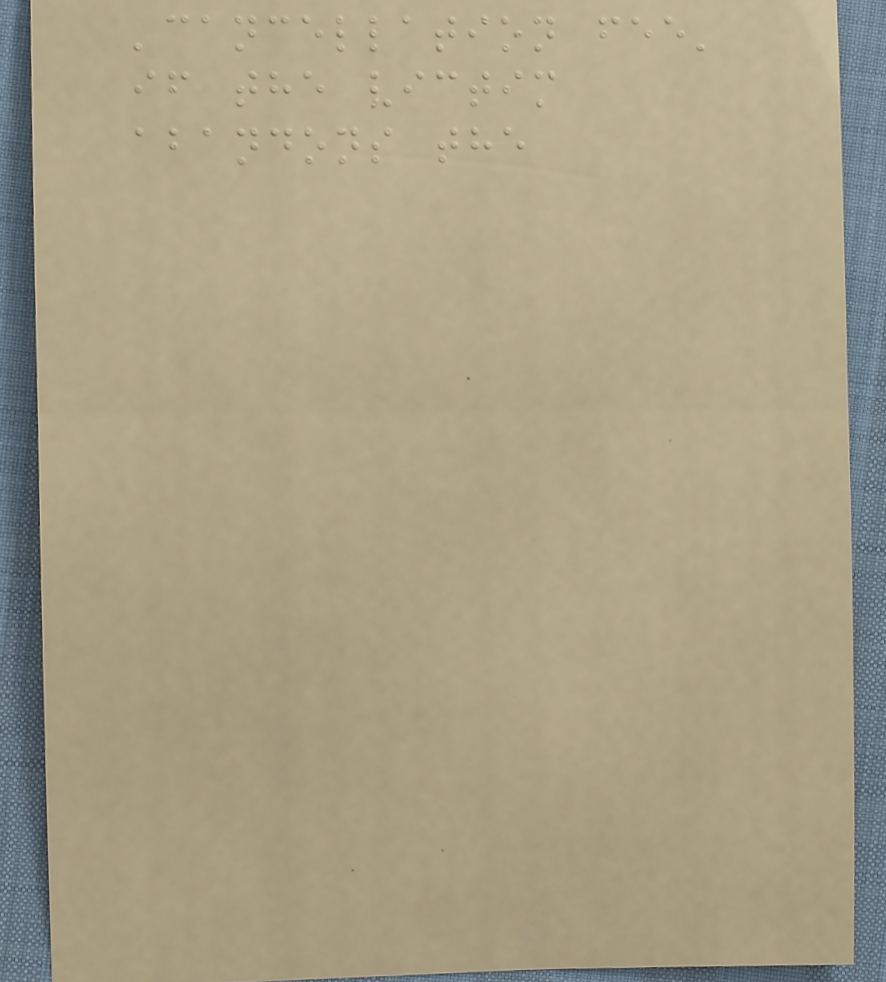'cancellation fee'
if the victim
abandons the
